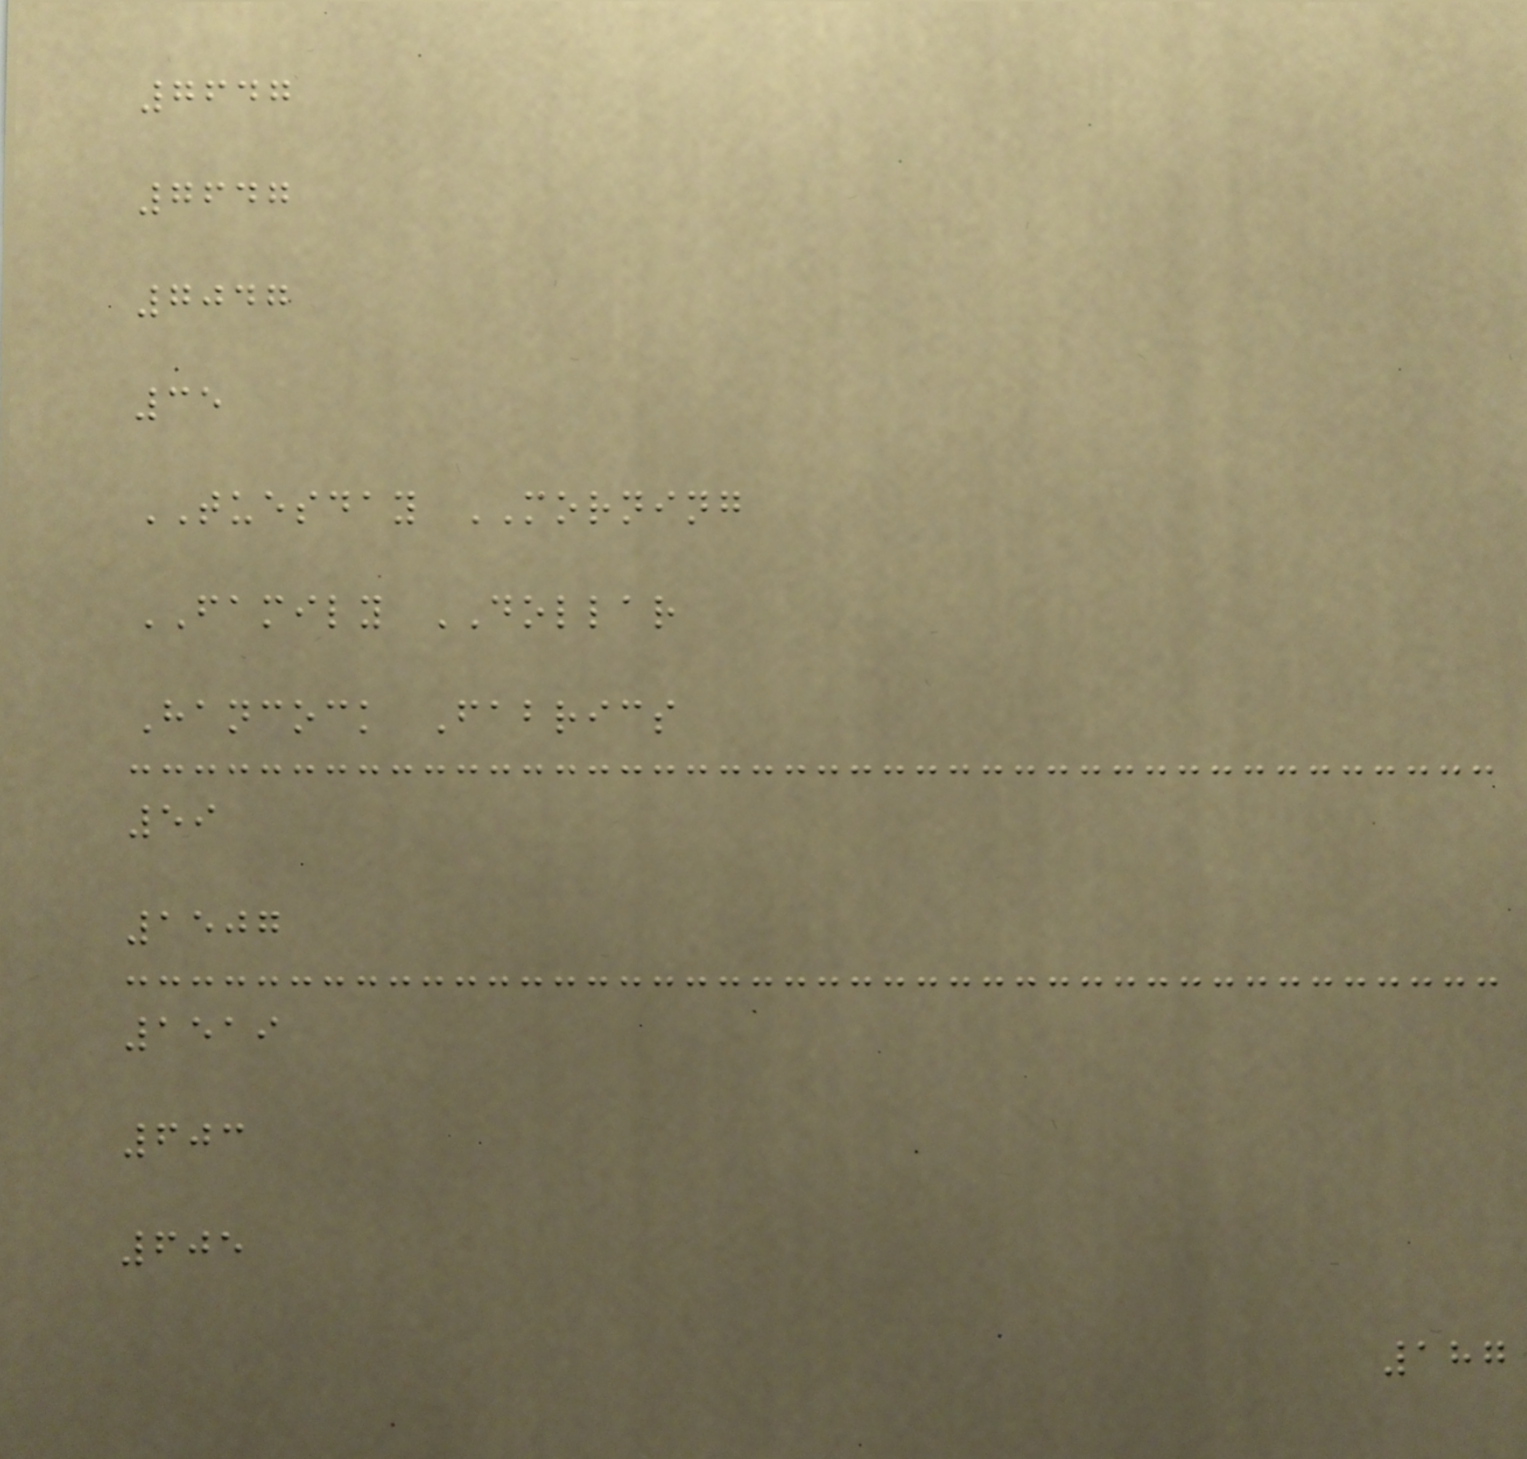7647
7647
7047
35
TUESDAY MORNING
FAMILY DOLLAR
Hancock Fabrics
59
1507
1519
603
605
187
